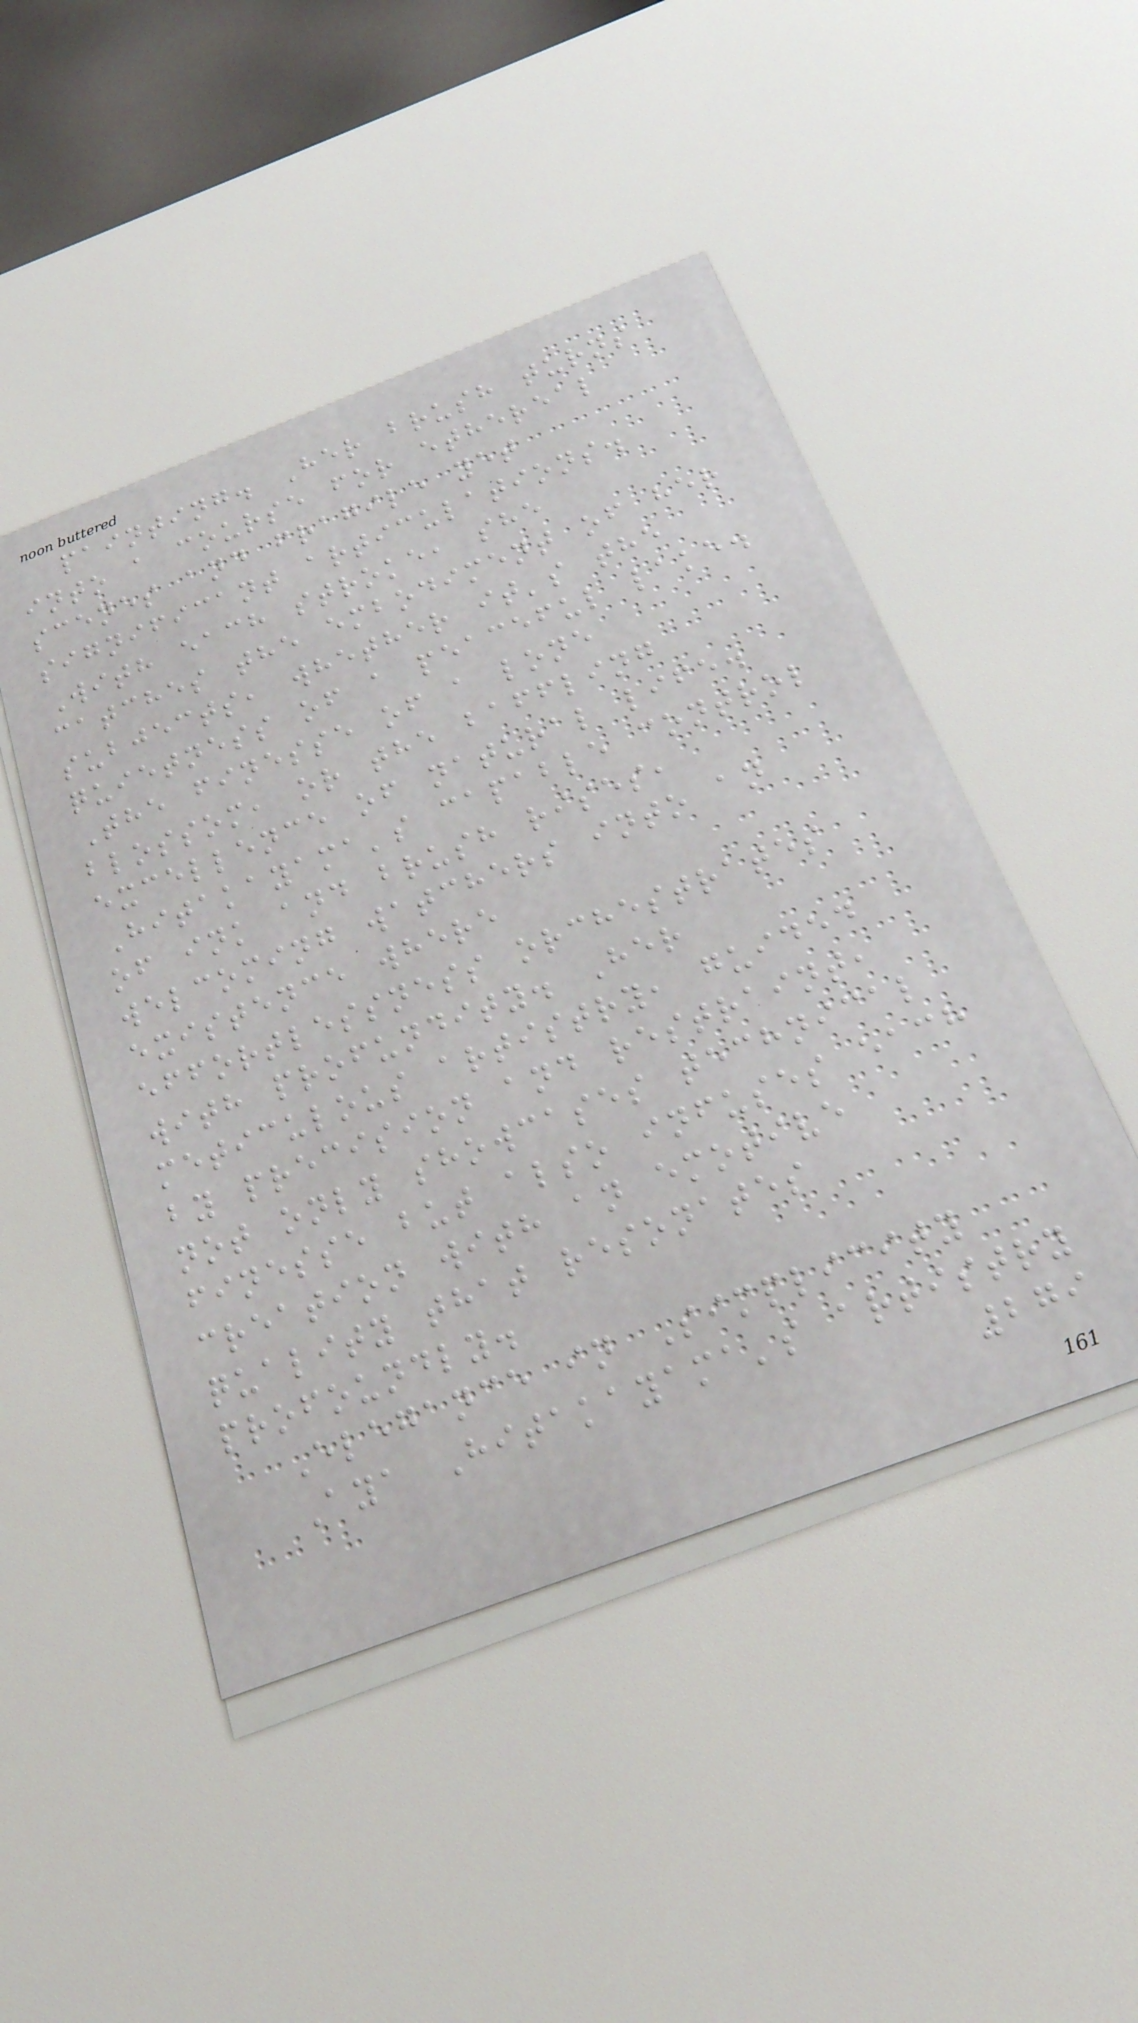painting. Her brush turns
into a course for ethereal
scenes and fragile yet
significant articulations.
With each stroke, she
catches the embodiment of her
subjects, whether it's the
quietness of a peaceful lake.
The finesse of a lone
blossom, or the baffling
excellence of natural life.
Hitakayama's capable control
of ink and brush rises,
welcoming watchers into an
existence where
effortlessness orchestrates
with profundity. Her
meticulous artistry, guided
by precision and restraint,
not only showcases technical
finesse but also infuses each
creation with an emotive
quality that resonates
profoundly.
Elegance in Simplicity
Aya Hitakayama's artistry
279
